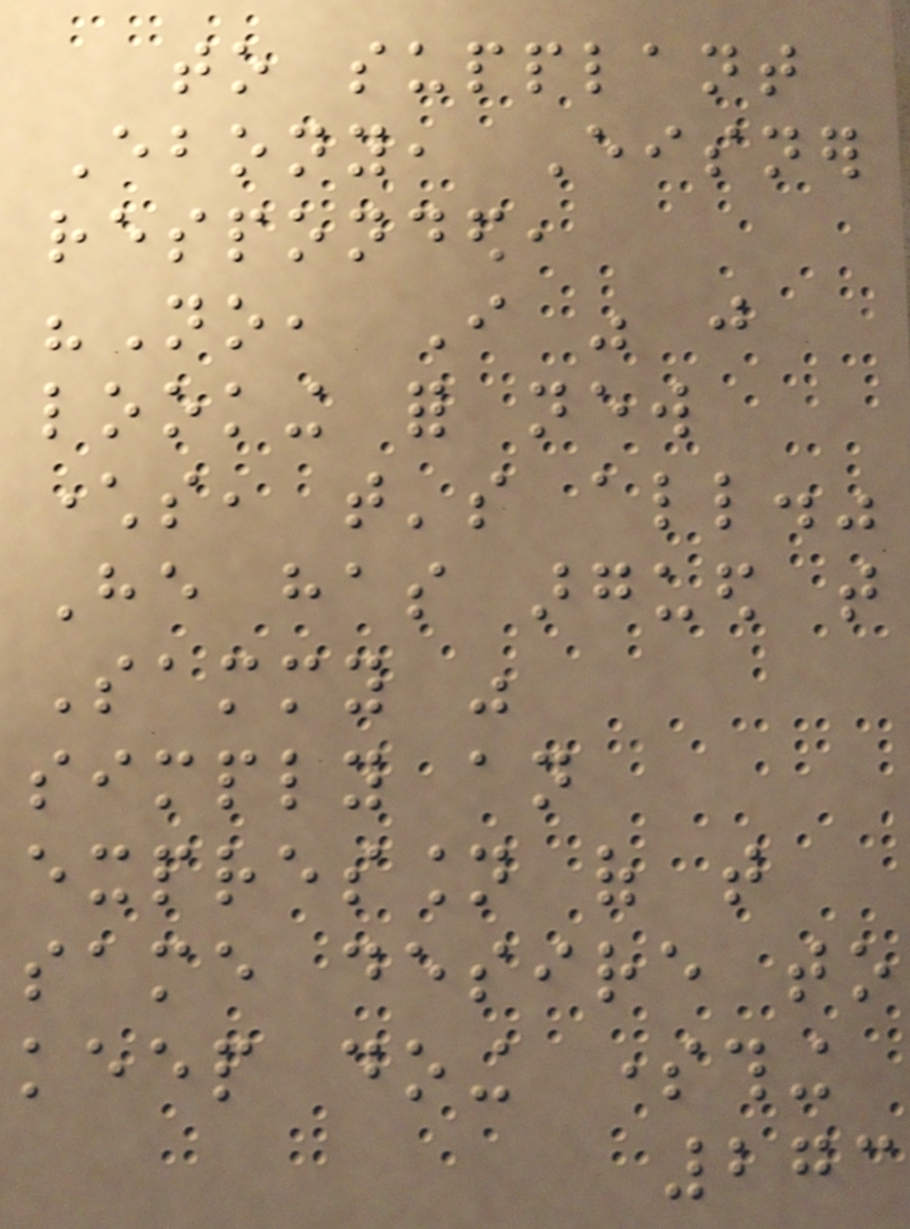to supplant
Ebony, Eisner
responded,
"No, I was just
looking for new
characters, that's all."
He has argued that
Sammy was
simply an
expression of that
same desire to
keep doing something
273
